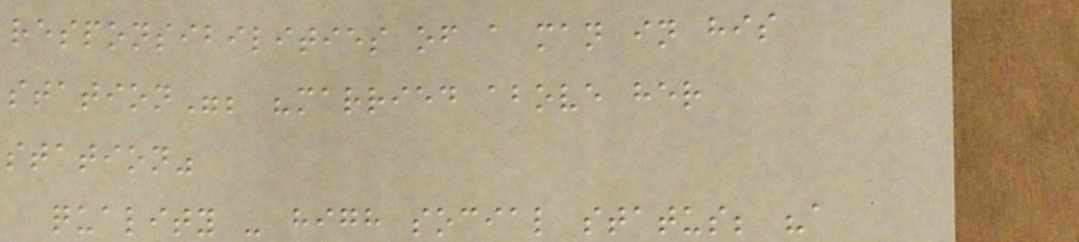responsibilities of a man in his
station"; "married above her
station"
quality - high social status; "a
